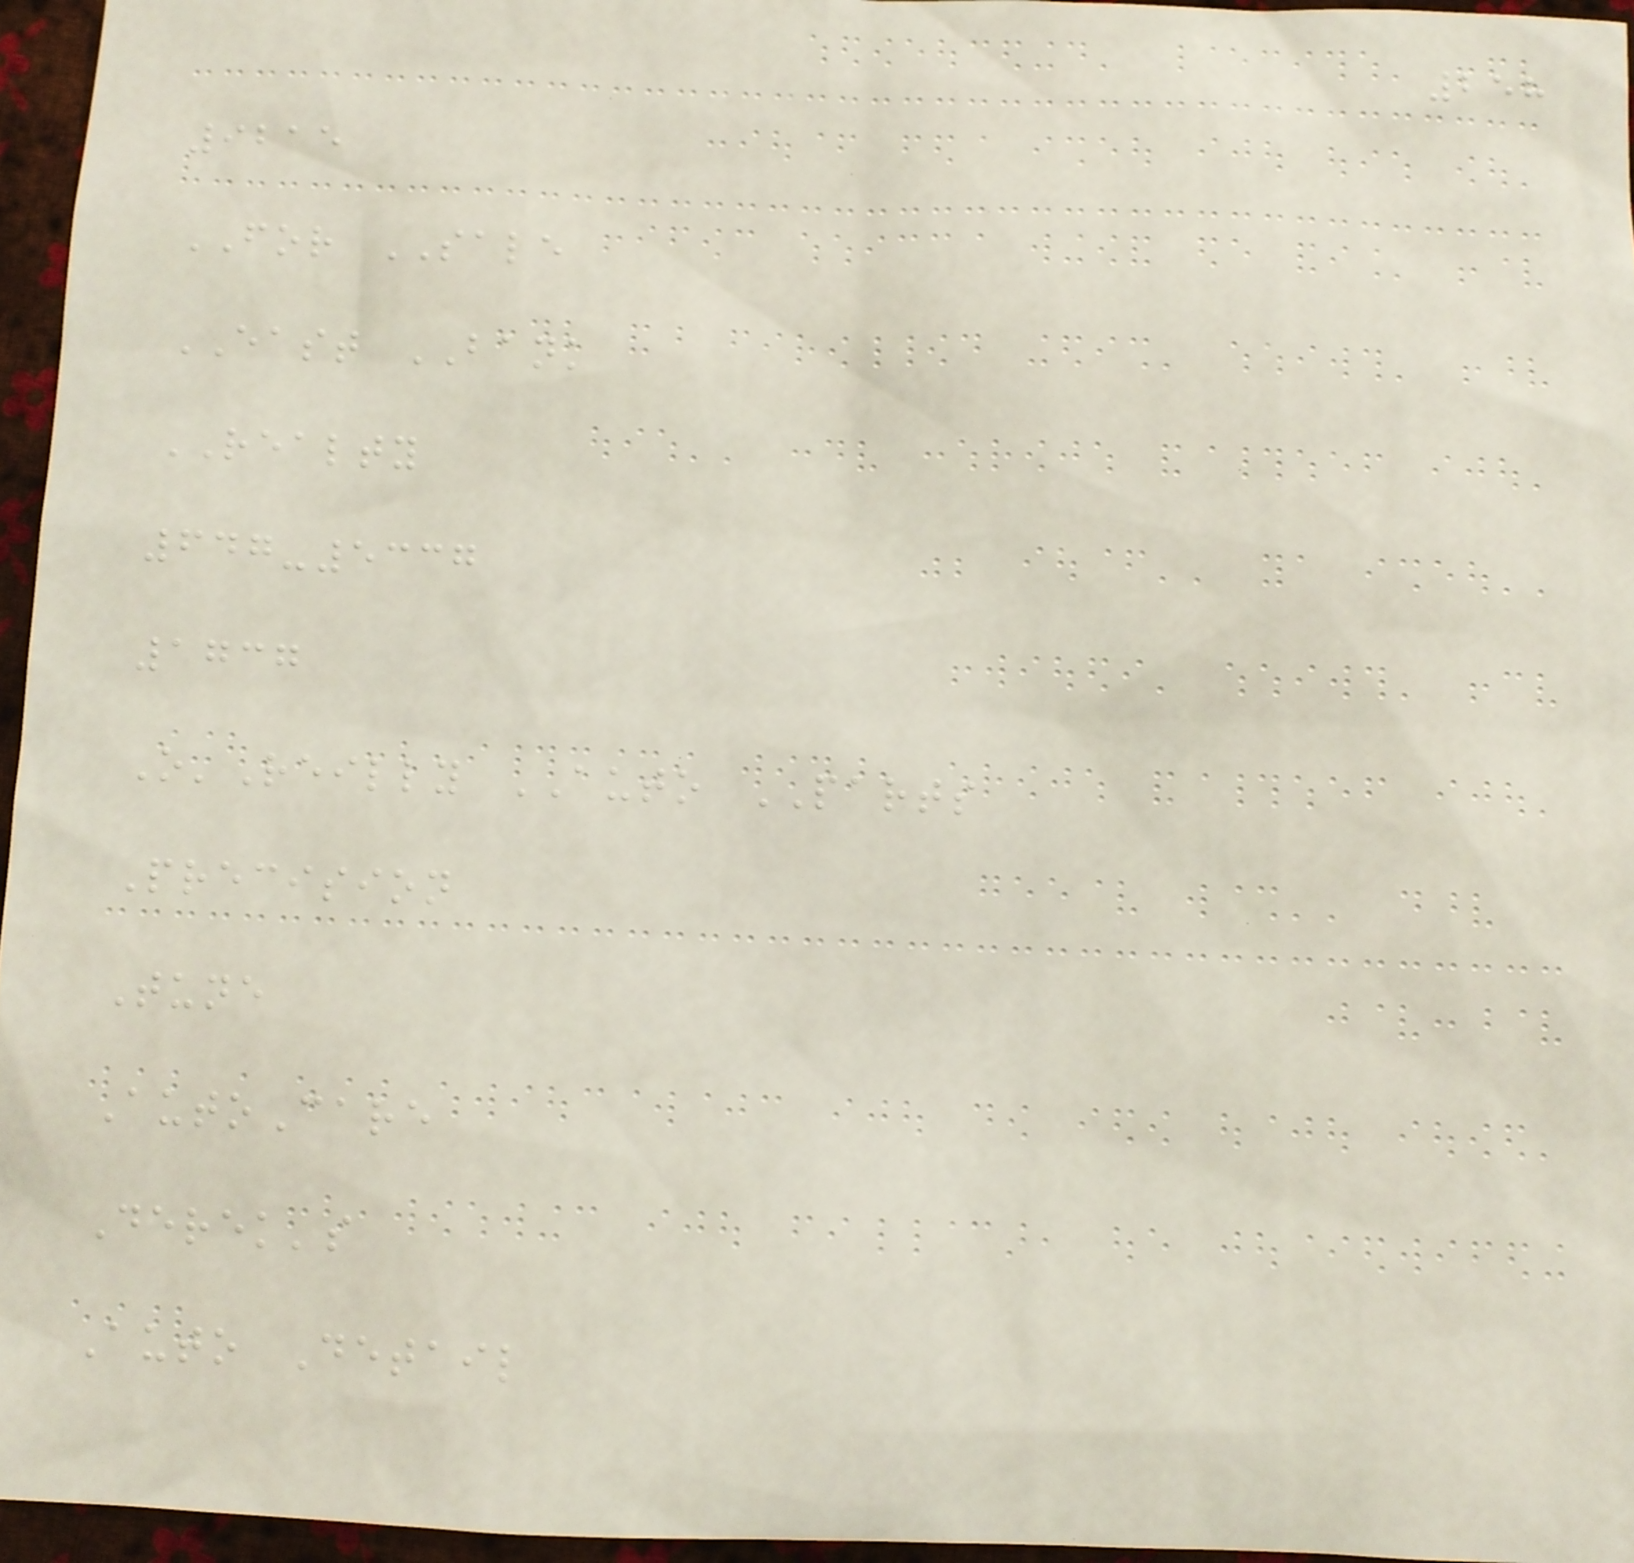258
9215
FOR SALE
EAST BANK
REALTY
647-5337
1737
O'Reilly AUTO PARTS
Precision
Tune
AutoCare
Derek's
Auto Detail
